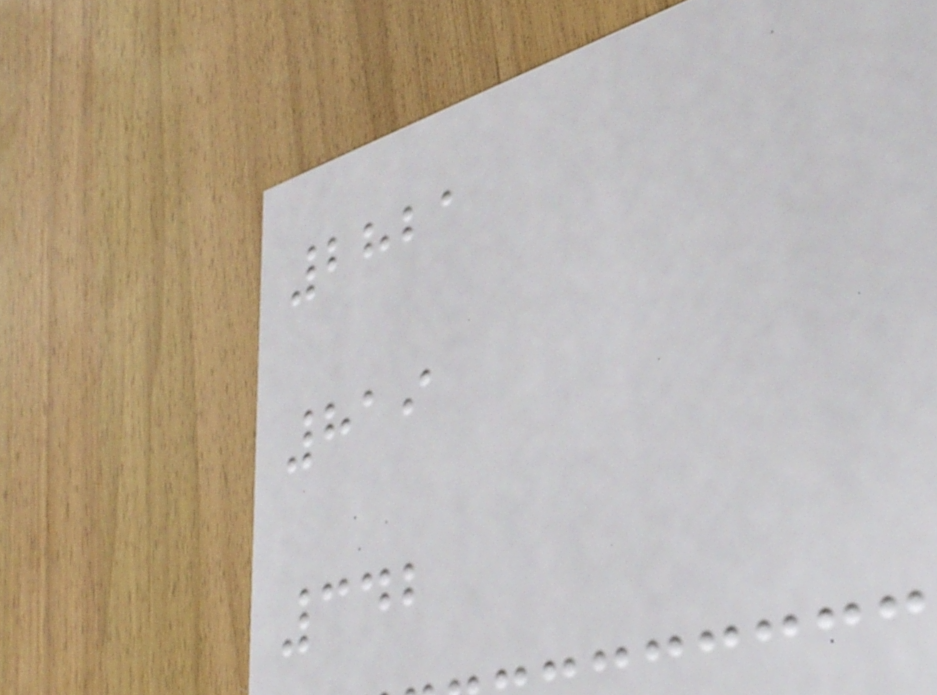2821
819
342
